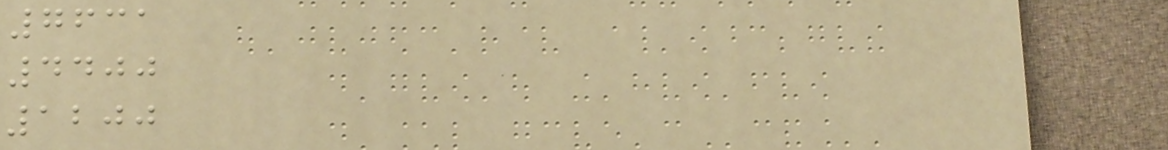7631
4400
1200
